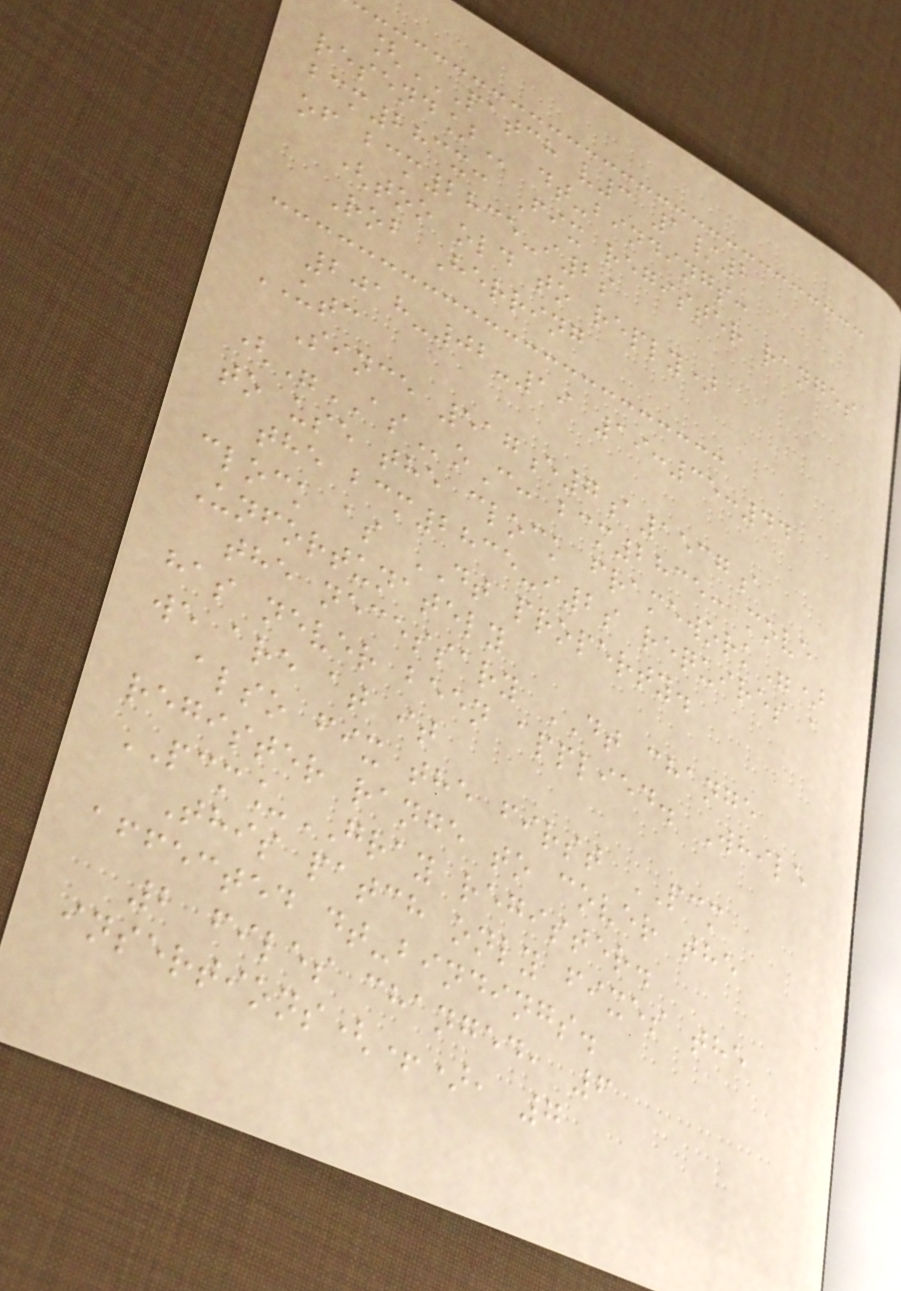[PATCH V3 1/2
RESEND] dt-bindings:
bcm283x: Fix register ranges
of bcm2835-i2s
(too old to reply)
Rob Herring
2018-02-19 19:35:44
UTC
Since 517e7a1537a
("ASoC: bcm2835: move
to use the clock framework")
the bcm2835-i2s requires a
clock as DT property.
Unfortunately
the necessary DT change
has never been applied. While
we are at it
also fix the first PCM
register range to cover the
PCM_GRAY register.
This patch only fixes the
affected dt-bindings.
2 files changed, 6
insertions(+), 7
